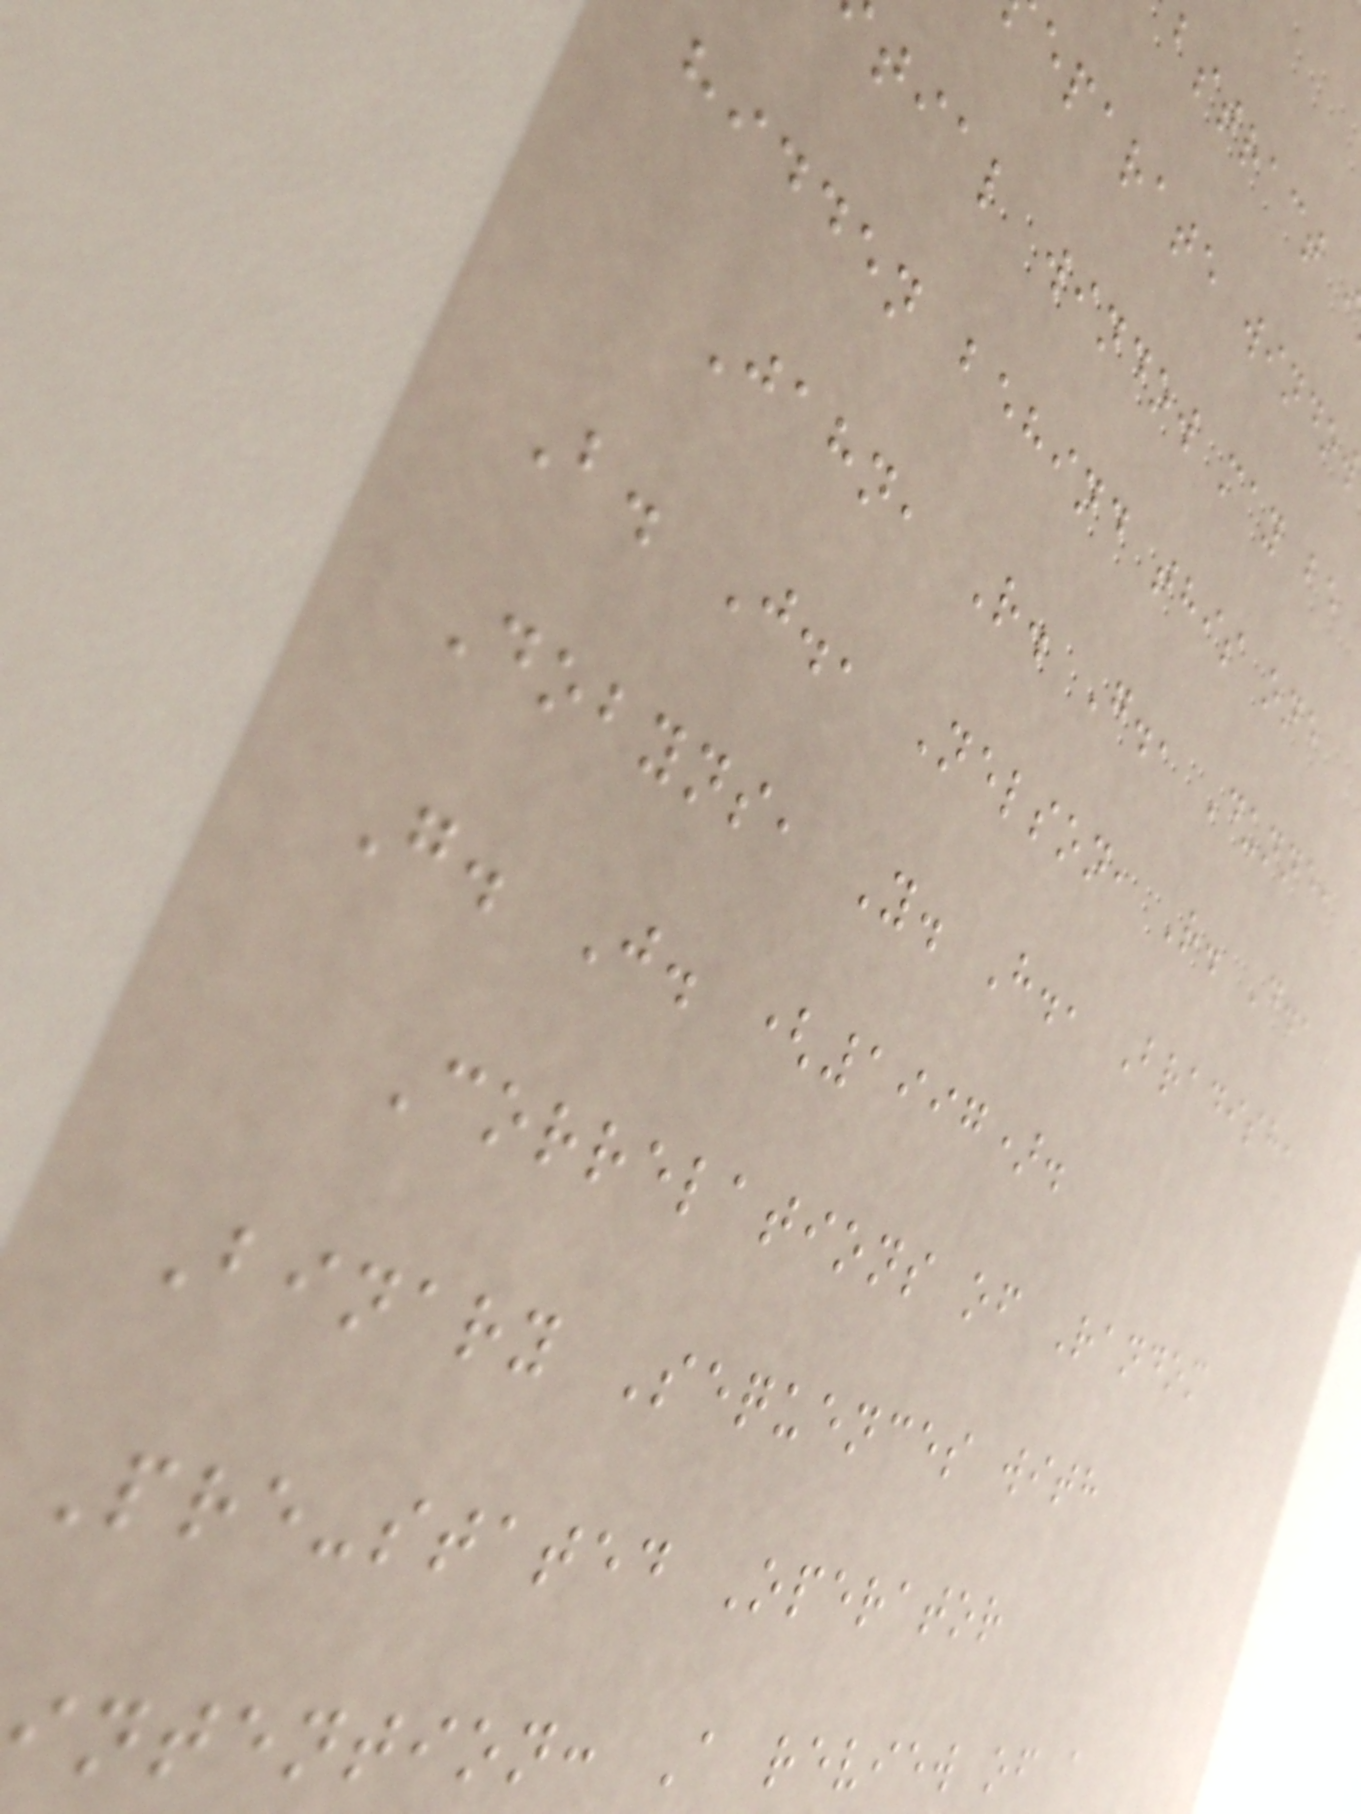bstract
eparate windo
tial window may be
hidden behind this one
Jahn, R. G., Dunne,
B. J., Nelson, R. D.,
Dobyns, Y. H., Bradish,
G. J. (1997).
Correlations of Random
Binary Sequences with
Pre-stated Operator
ntention: A review of a
